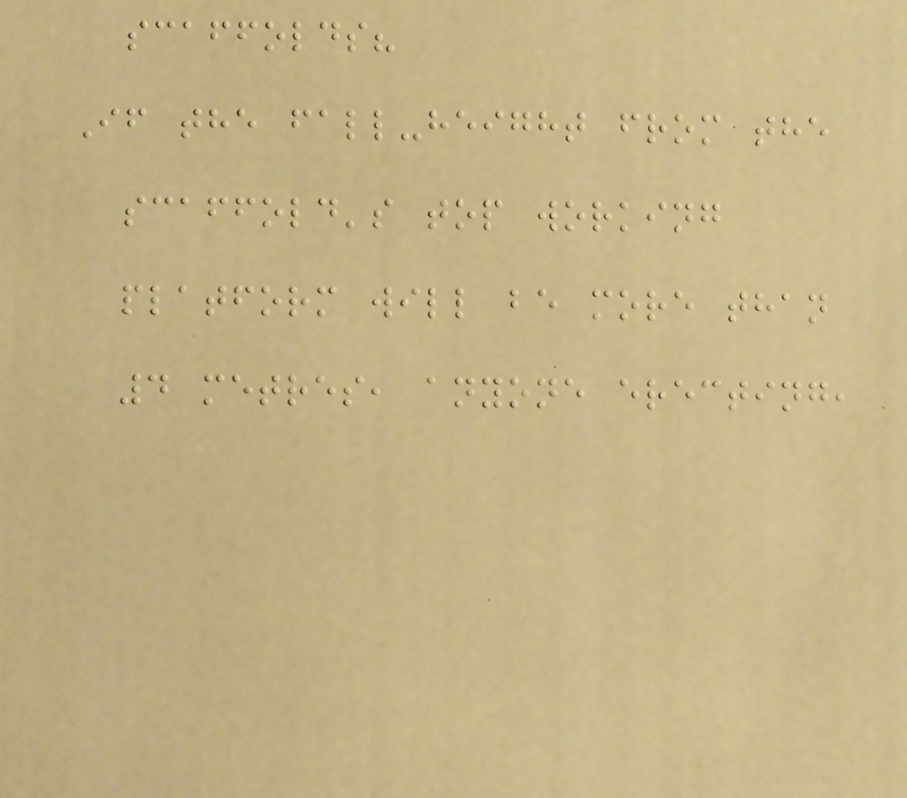scaffolds?
If the fall-height from the
scaffold's top working
platform will be more than
4 metres, anyone erecting,
